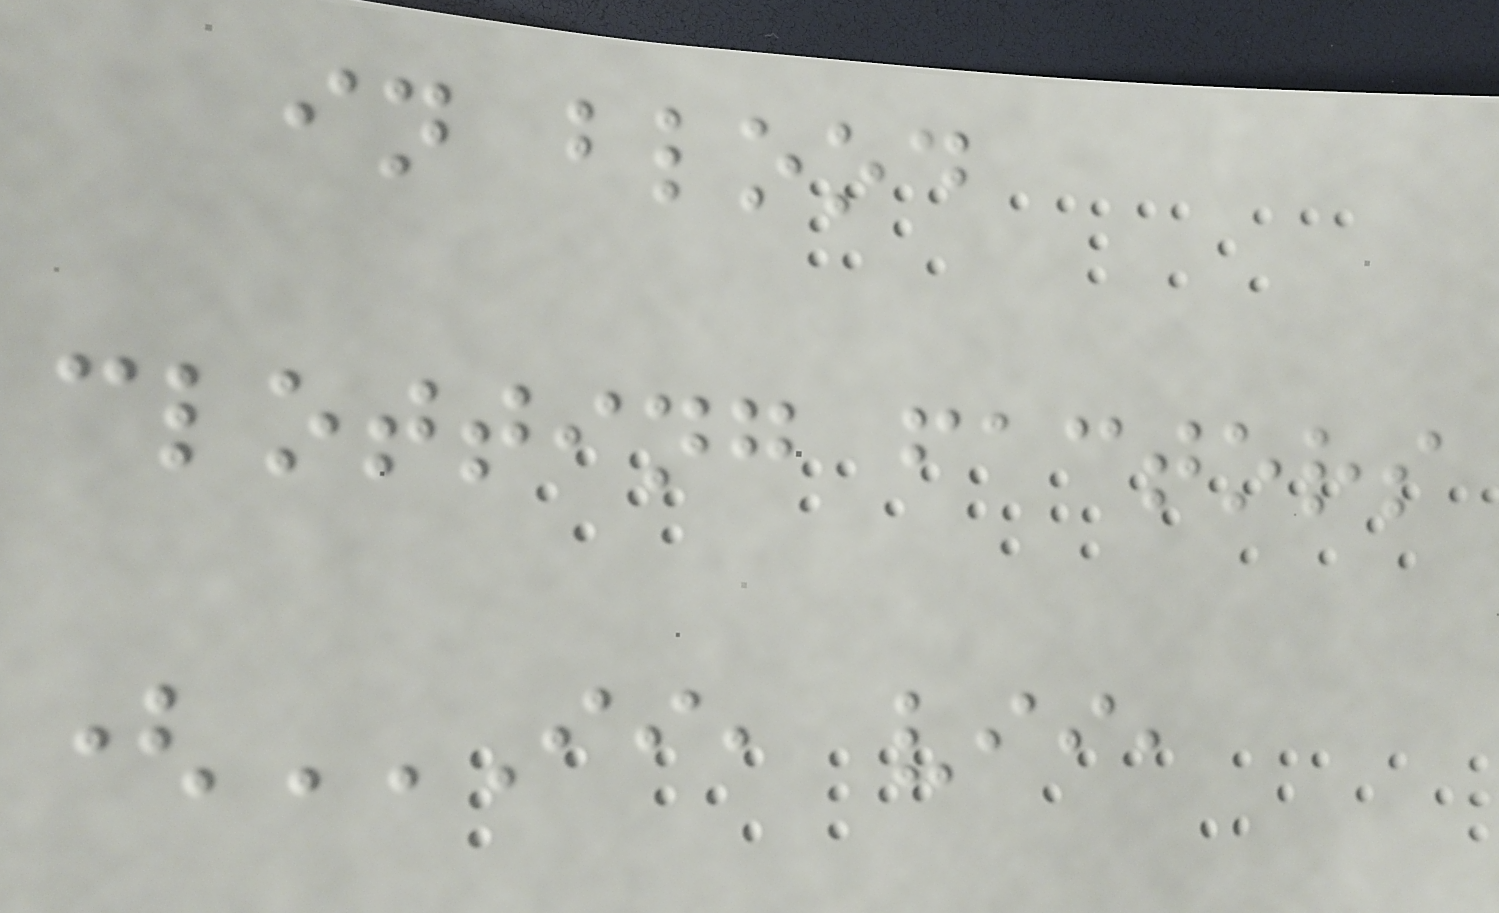in blood
clotting factors
(II, VII,
